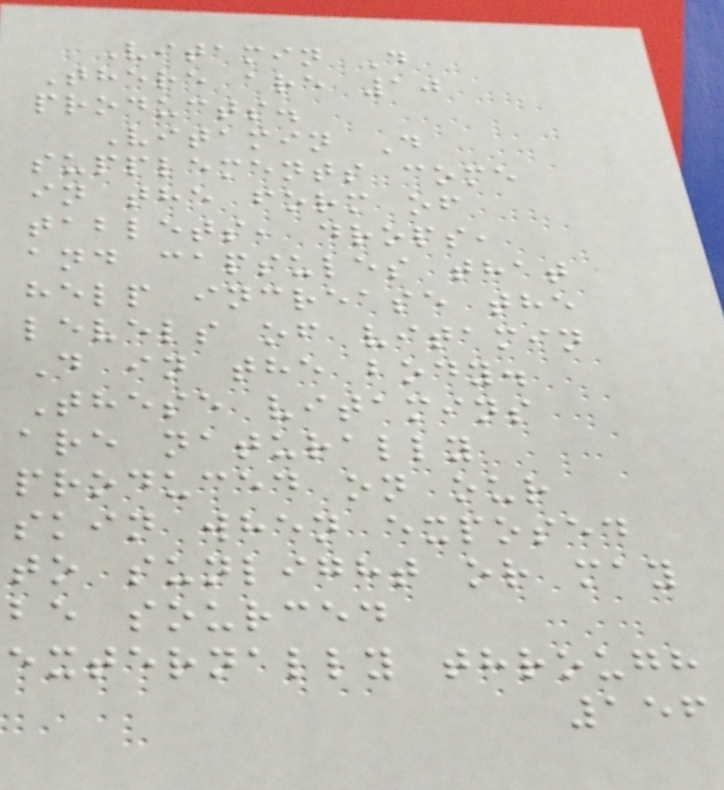Vitamin D
There are 10
products.
Vitamin D
supplements come
in the form of
tablets, drops,
and capsules that
help increase the
levels of vitamin
D in the body.
These vitamins
are naturally
produced on our
skin when exposed
to sunlight or may
be sourced
externally through
156
